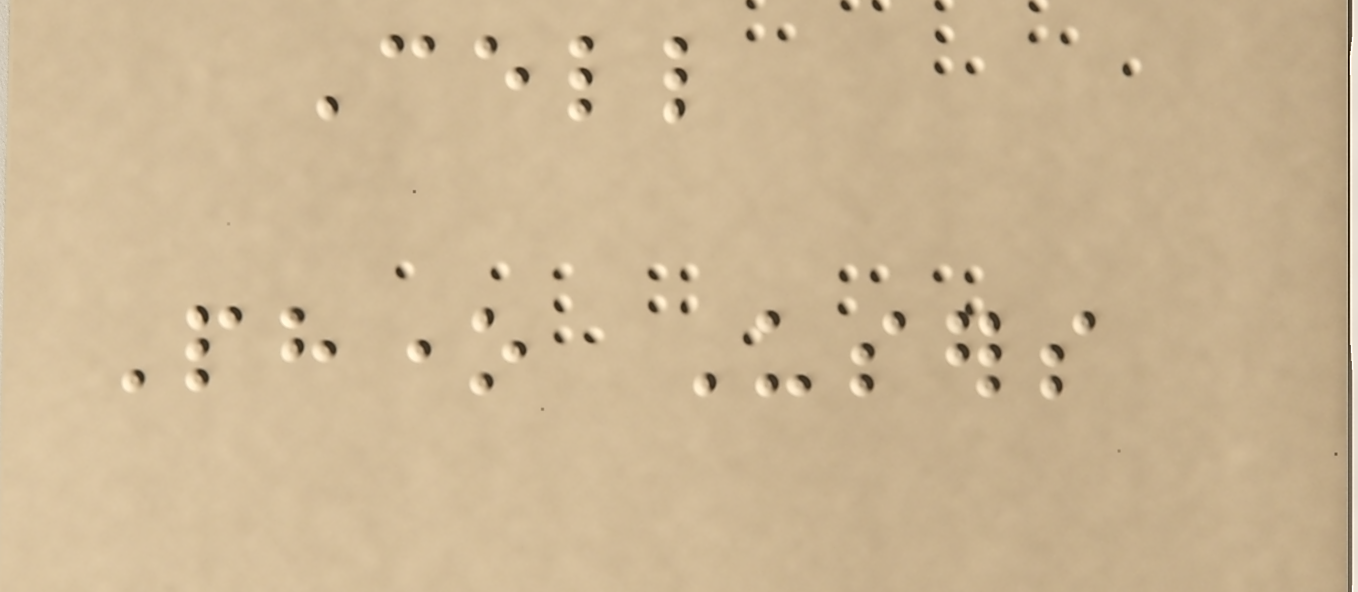Cell
Phone Users
